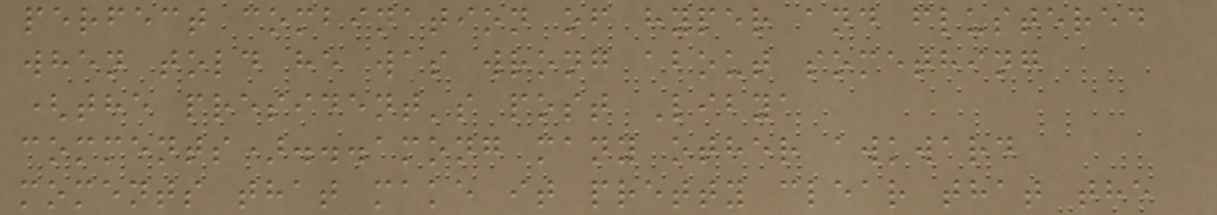perfect combination of hyper and flustered
when told he was wrong about something
(the president's post Libya
comments)...among many other awkward
moments that make it pretty clear that the
